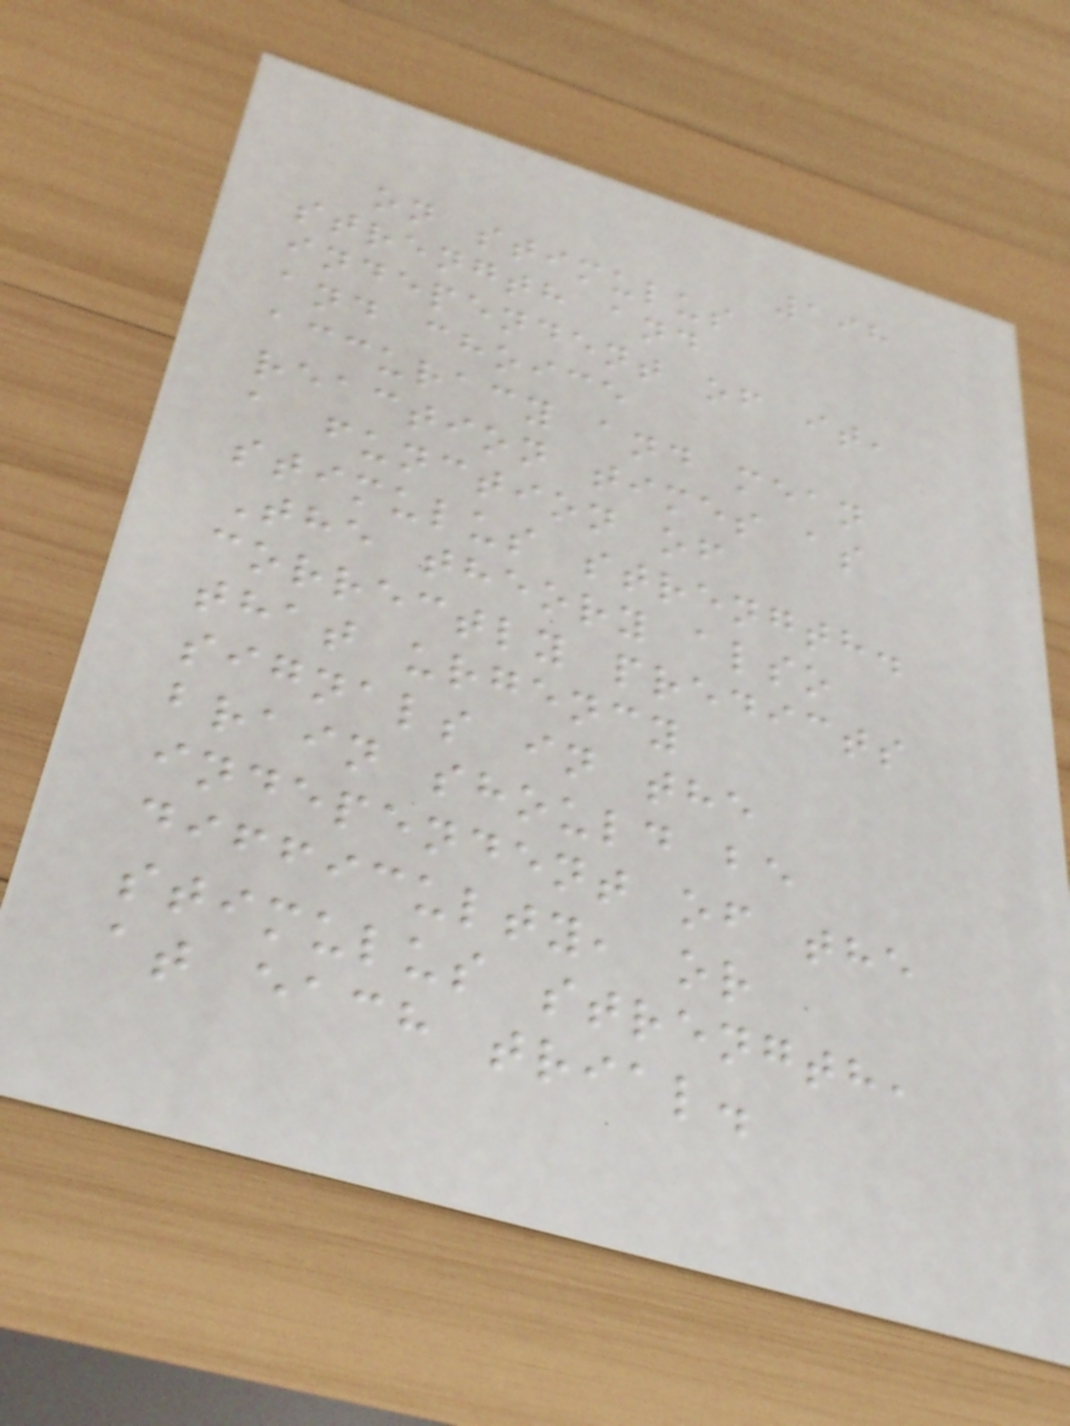198
on stimulus
strength and
independent of it,
and choice
accuracy and mean
reaction times as
a function of
stimulus strength.
The theory also
correctly predicts
that urgency
signals in the
brain should be
independent of the
difficulty, or
stimulus strength,
at each trial.
